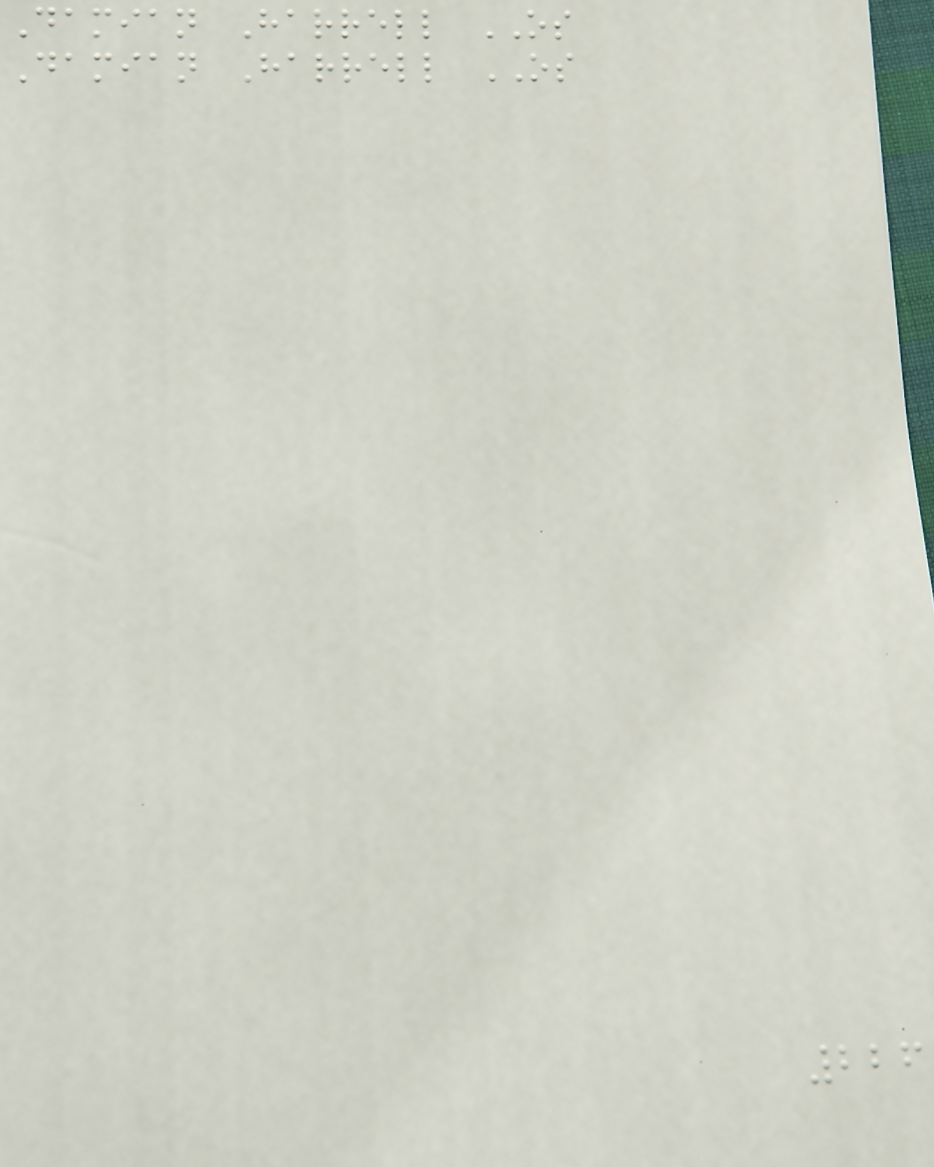Damian Harrell OS
Damian Harrell OS
226
